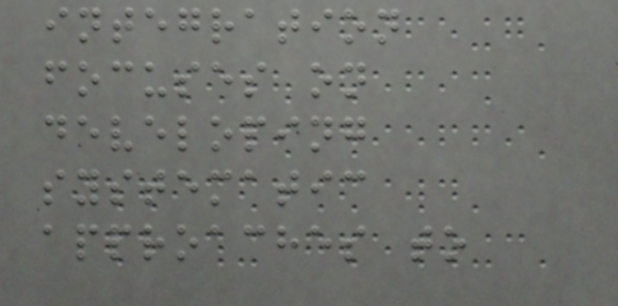integration
focuses on
developing
systematic
approaches to
